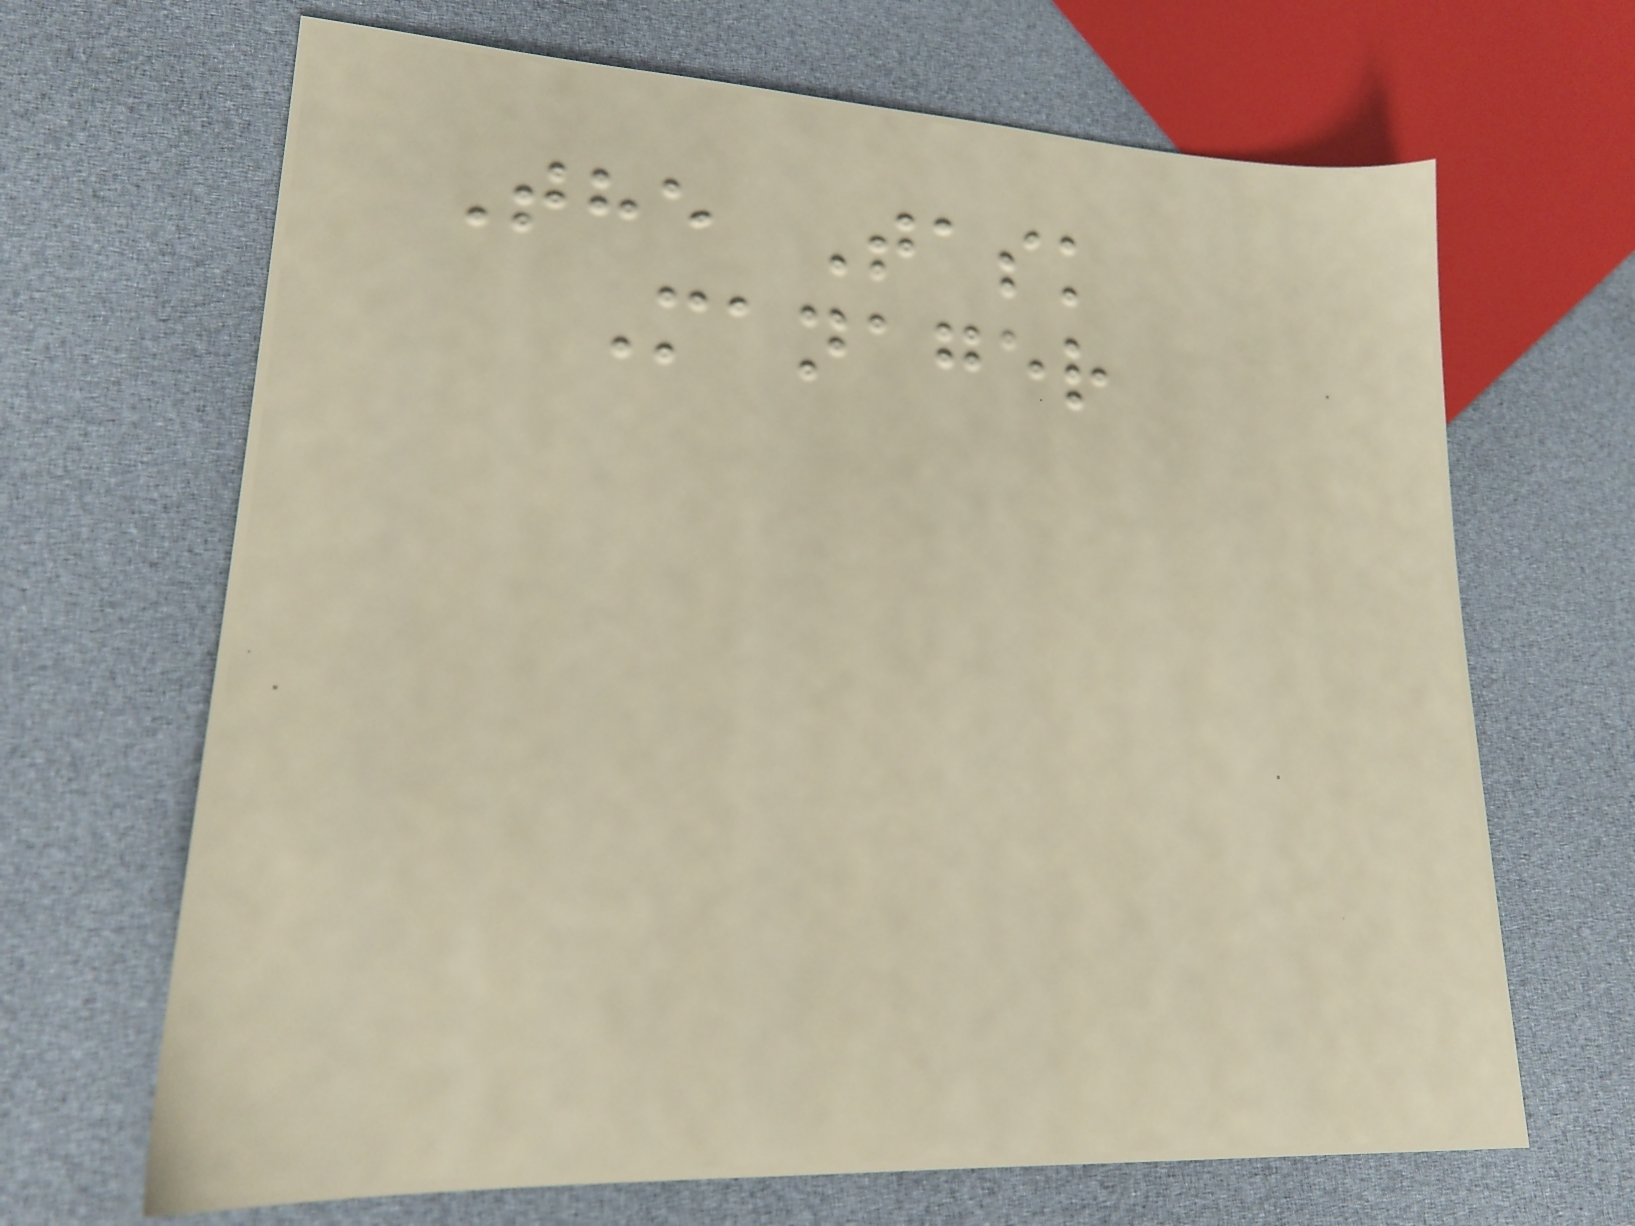The Task
Manager
